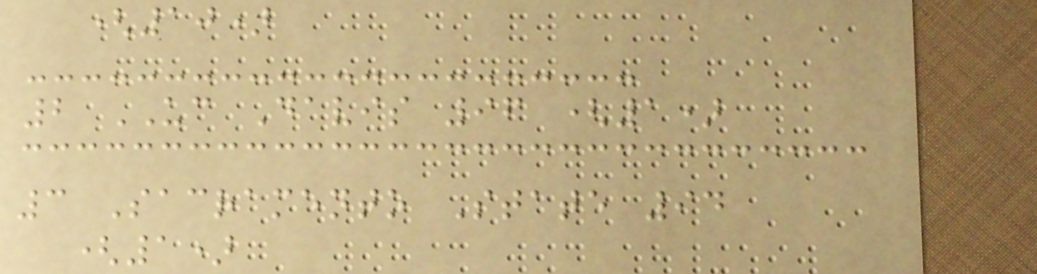(10)
2 UC Davis 96 (1)
3 Sacramento State 94
(1)
